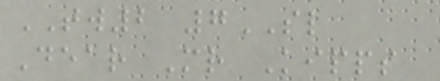TW2 7SL
Dear Mr Kipps
